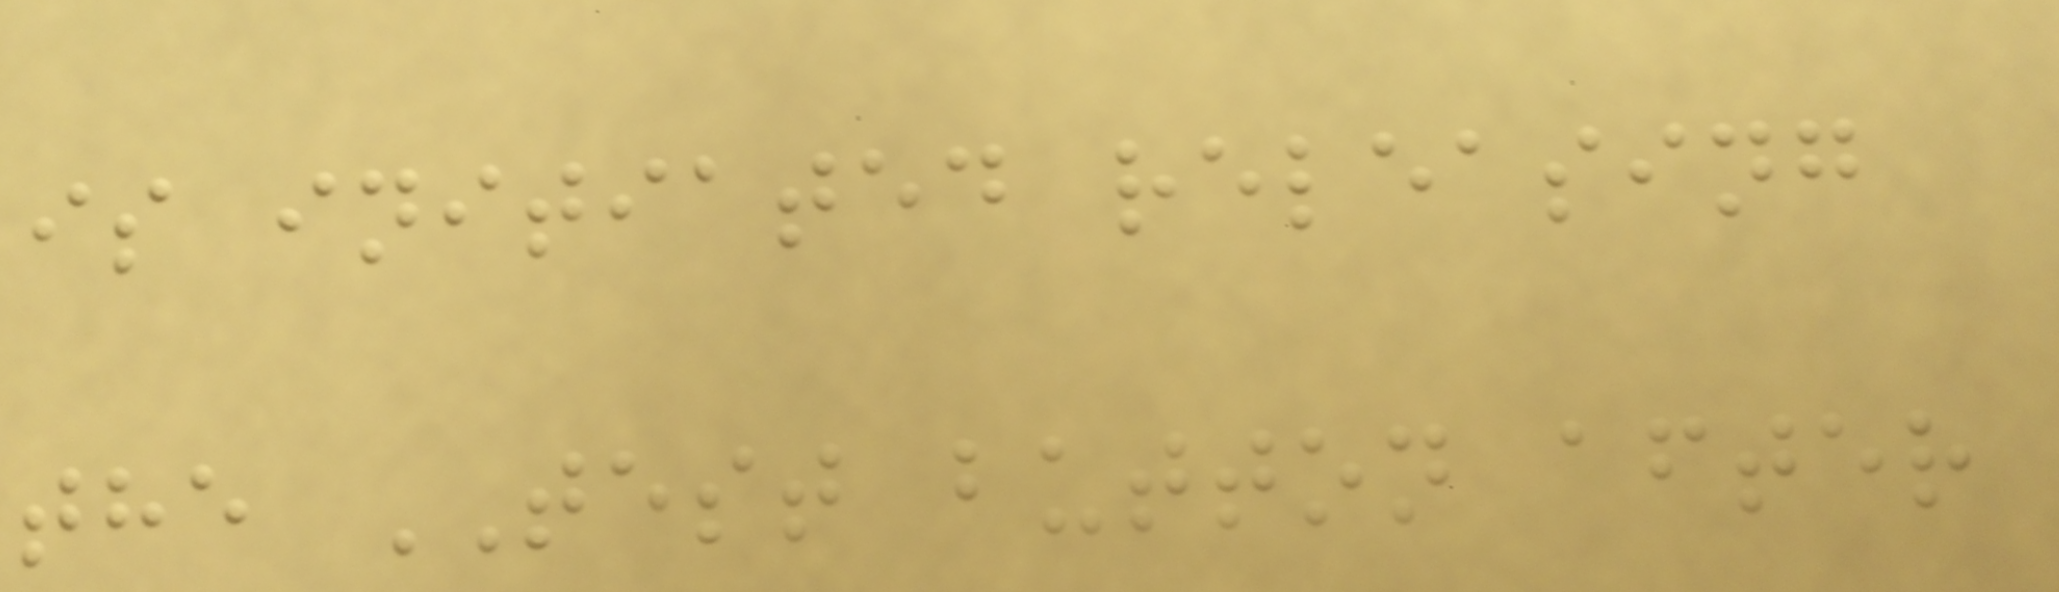is initiated releasing
the TEST button after
